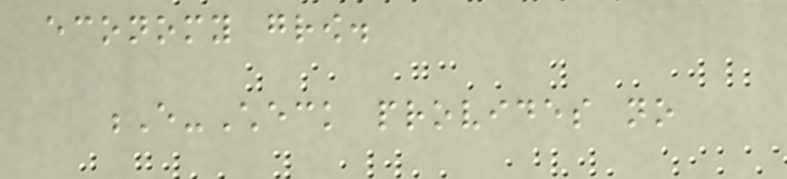economy grow.
E-Check provides no
